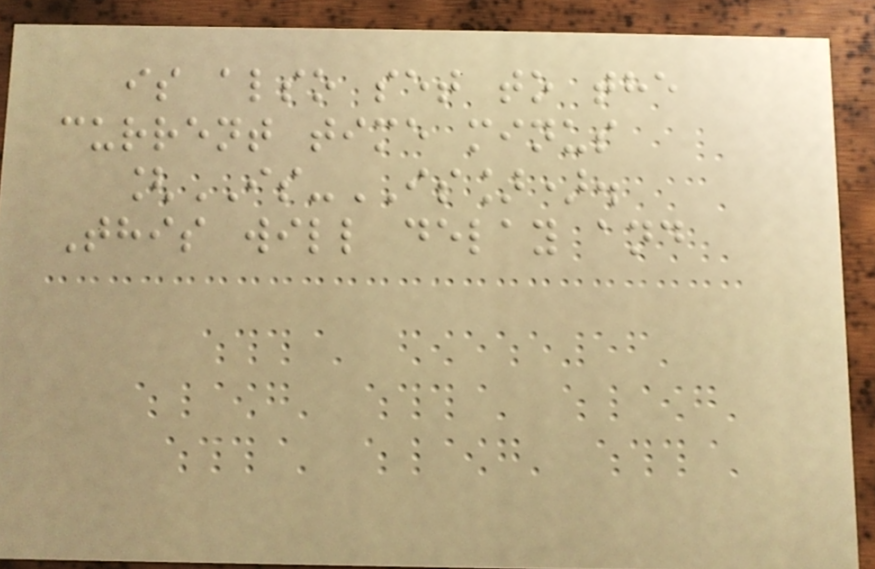is also set to the
current time minus
[IS-IS]).
This will delay and
